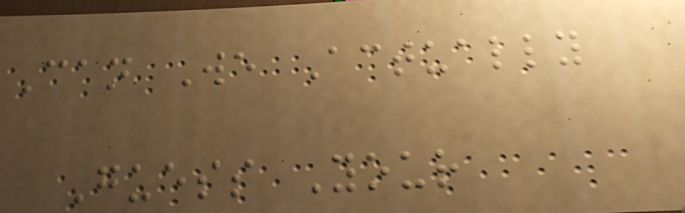Can We Actually
Guess Your
